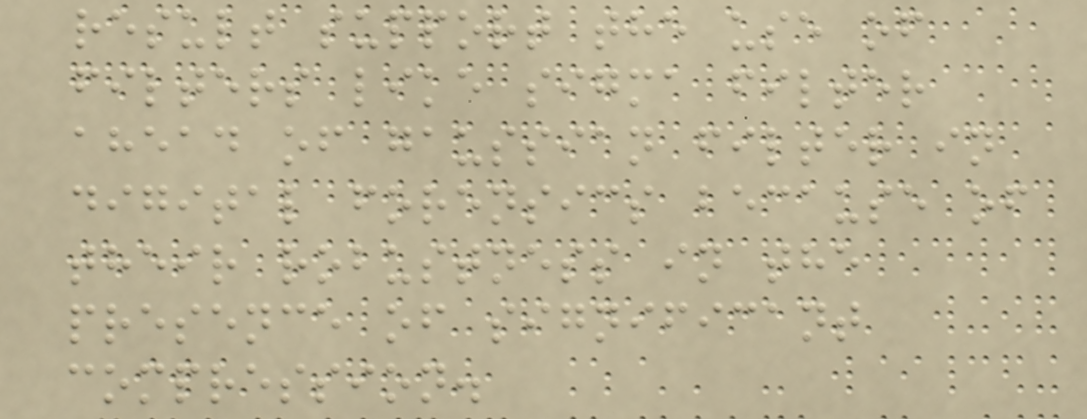result support the use of
filters like sigma filter
ahead of gaussian filter in
digital forensics because of
their robustness in the
presence of significant
compression.
